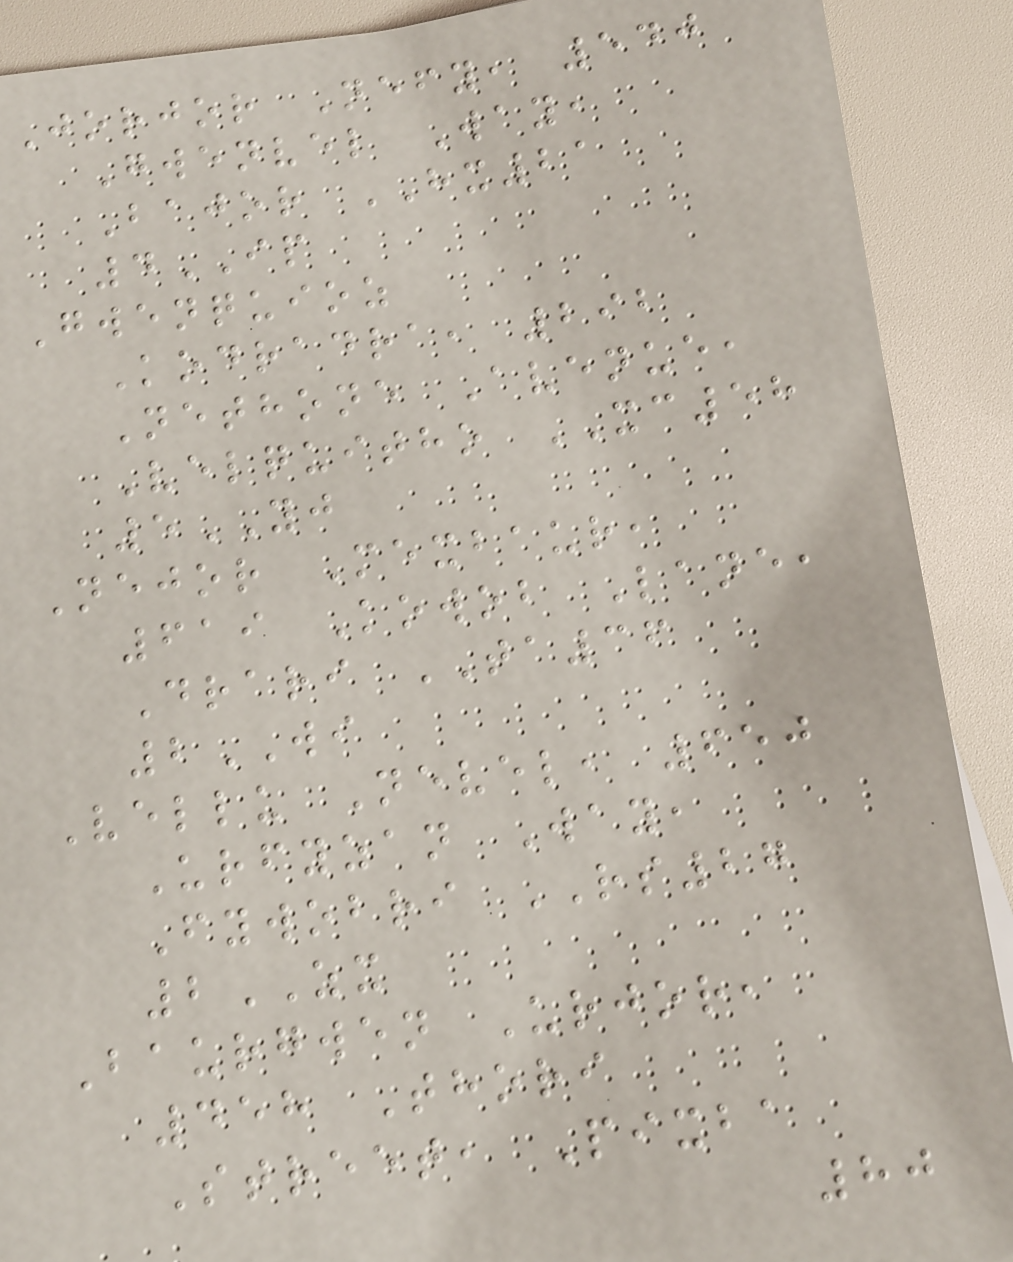Jorjor Nefy, 540
Gwenvel Way,
Bajor HX21
4IP
Gwenquioz
Kodradra, 292
Nethone Avenue,
Velquitho XC58
5YJ
Nejor Mexbaur,
619 Kowob Lane,
Drari TA36
2WI
Vellu Nevel, 650
Urfyzan Way,
Fywobri RS27
2ZX
Baurgwen Urjor,
458 Thori
Street, Pixba
80
